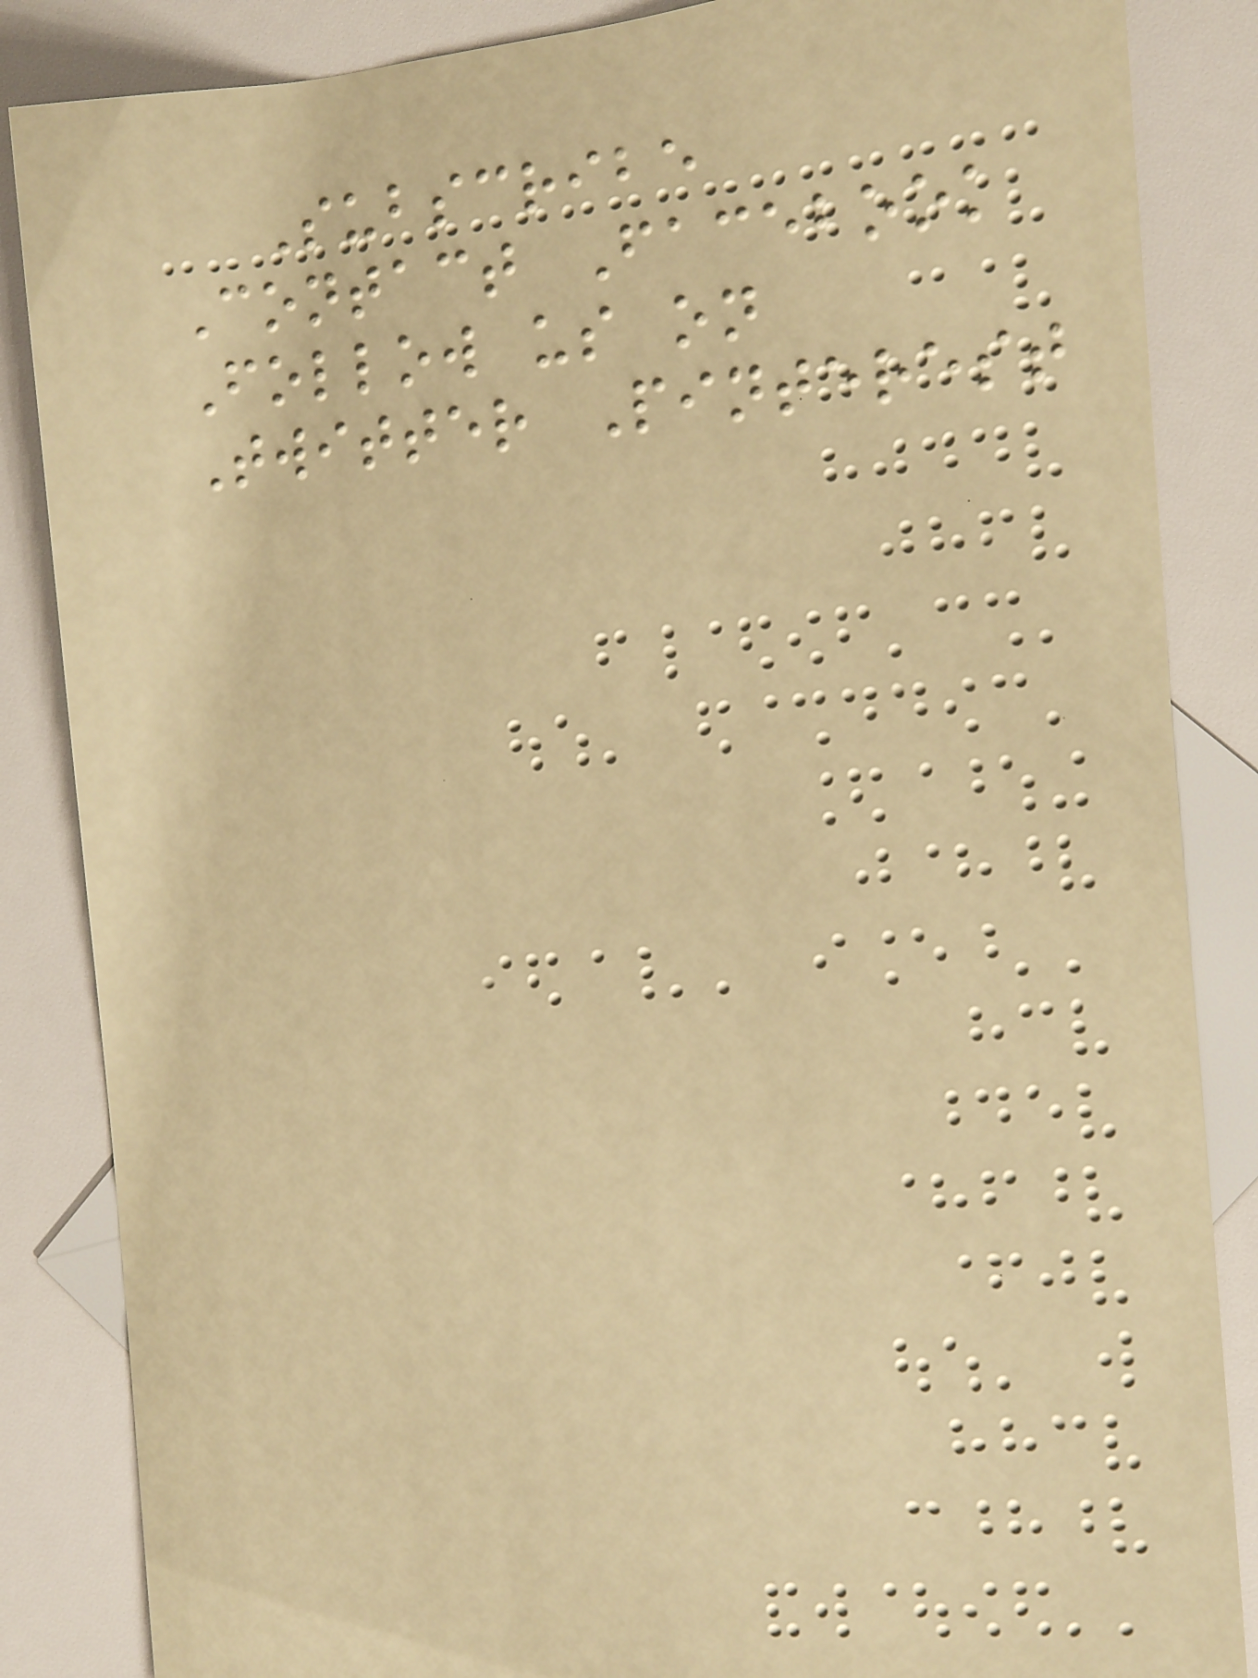Subscribe
Contact Facebook
Follow us on
Twitter Pinterest
